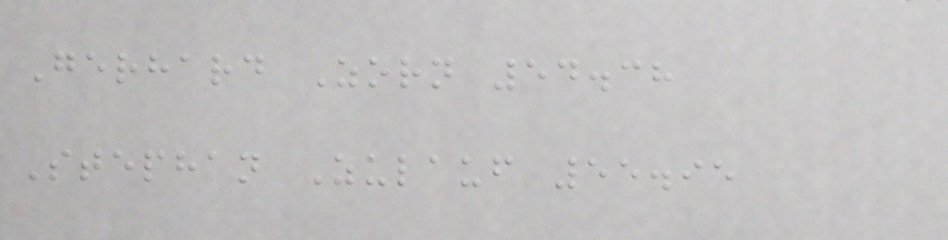Gerhard Zorn 54.38
Stephan Zulauf 55.95
